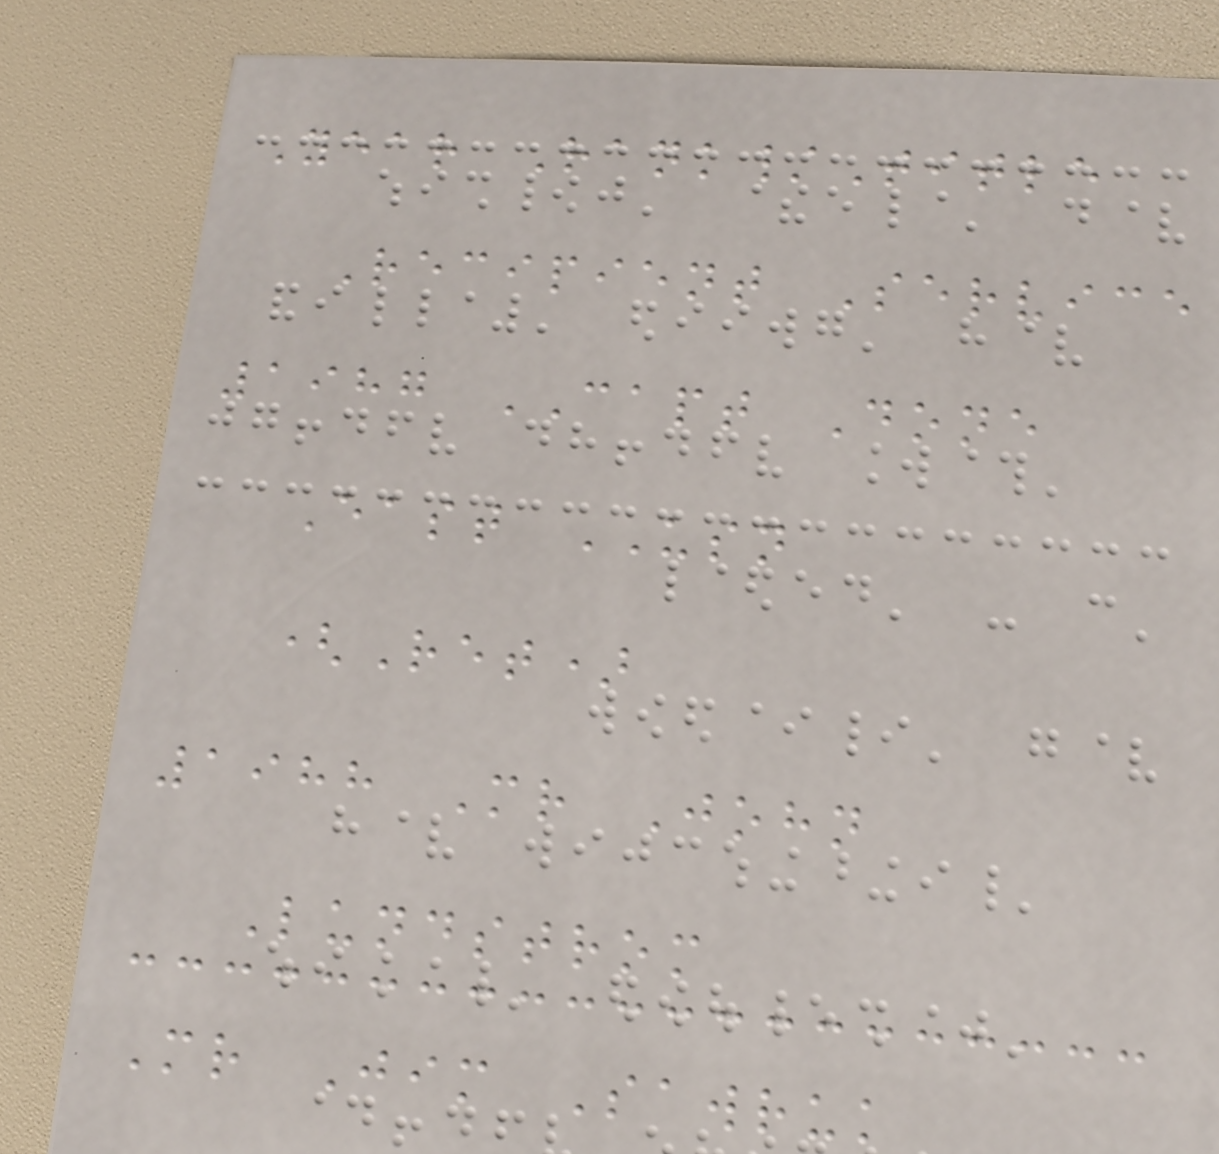Year Rank/Title
Recipient Service
1987 CAPT Done
East USN
(Ret)
1988 Mr John
Lundstrom
Mr Jim Sawruk
